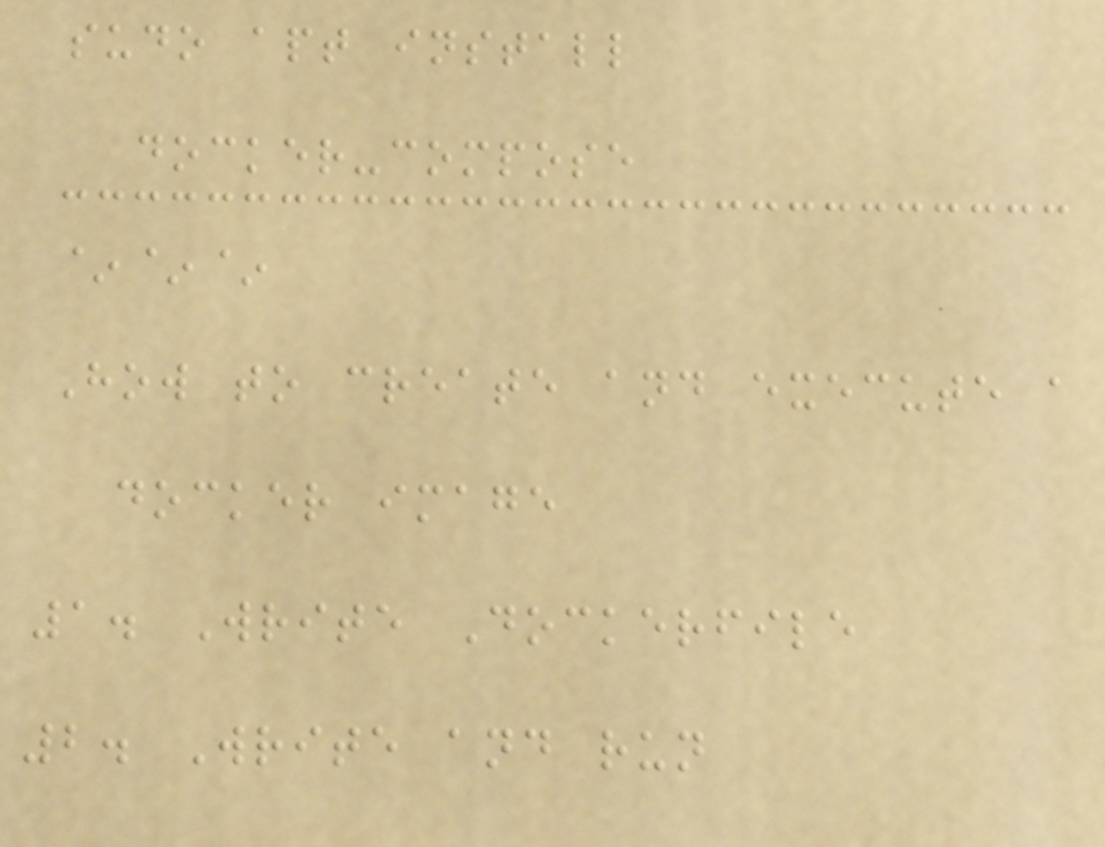sudo apt install
docker-compose
~~~
How to create and execute a
docker image
1. Write Dockerfile
2. Write and run
